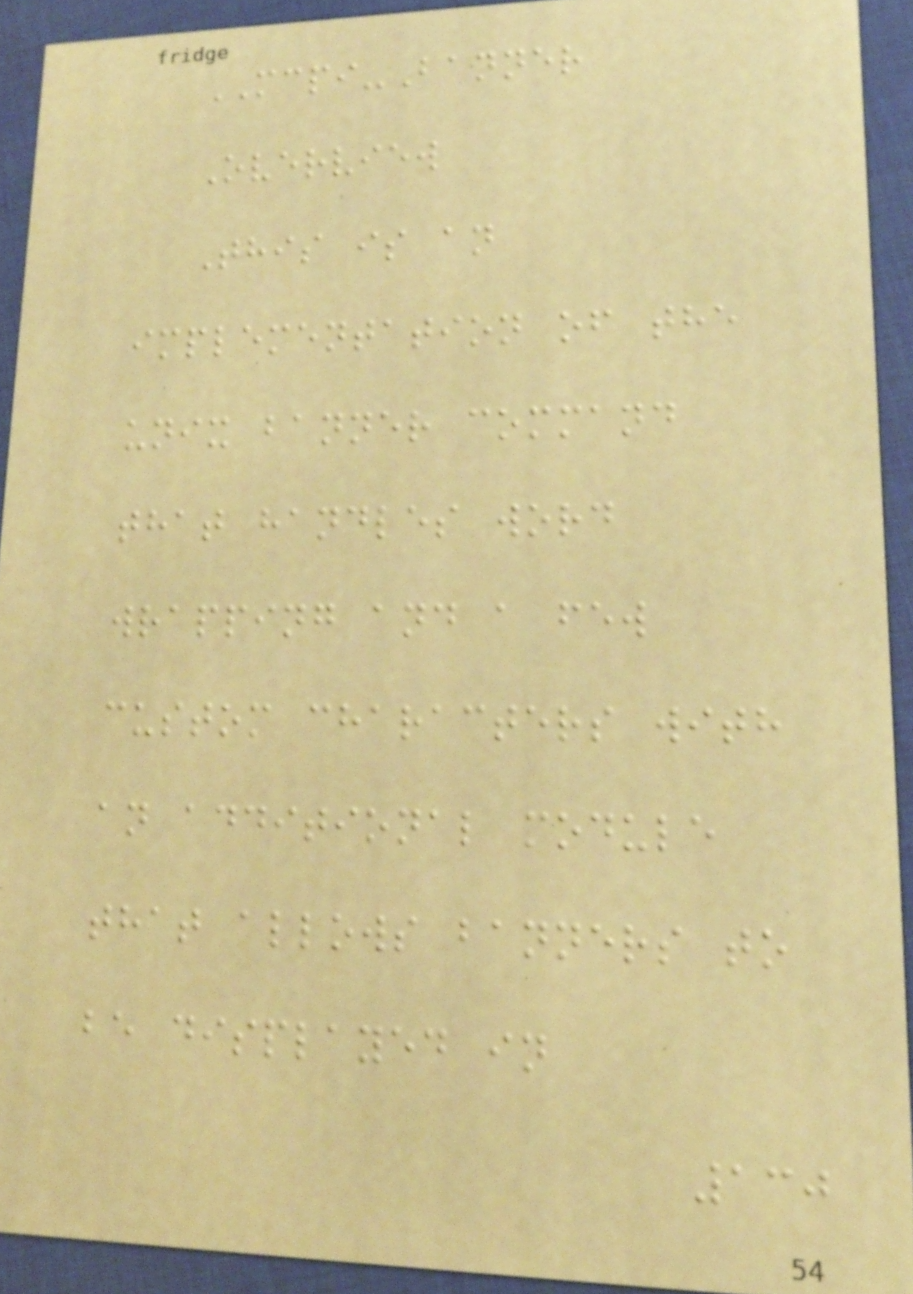MCPI-Banner
Overview
This is an
implementation of the
unix banner command
that handles word
wrapping and a few
custom characters with
an additional module
that allows banners to
be displayed in
130
